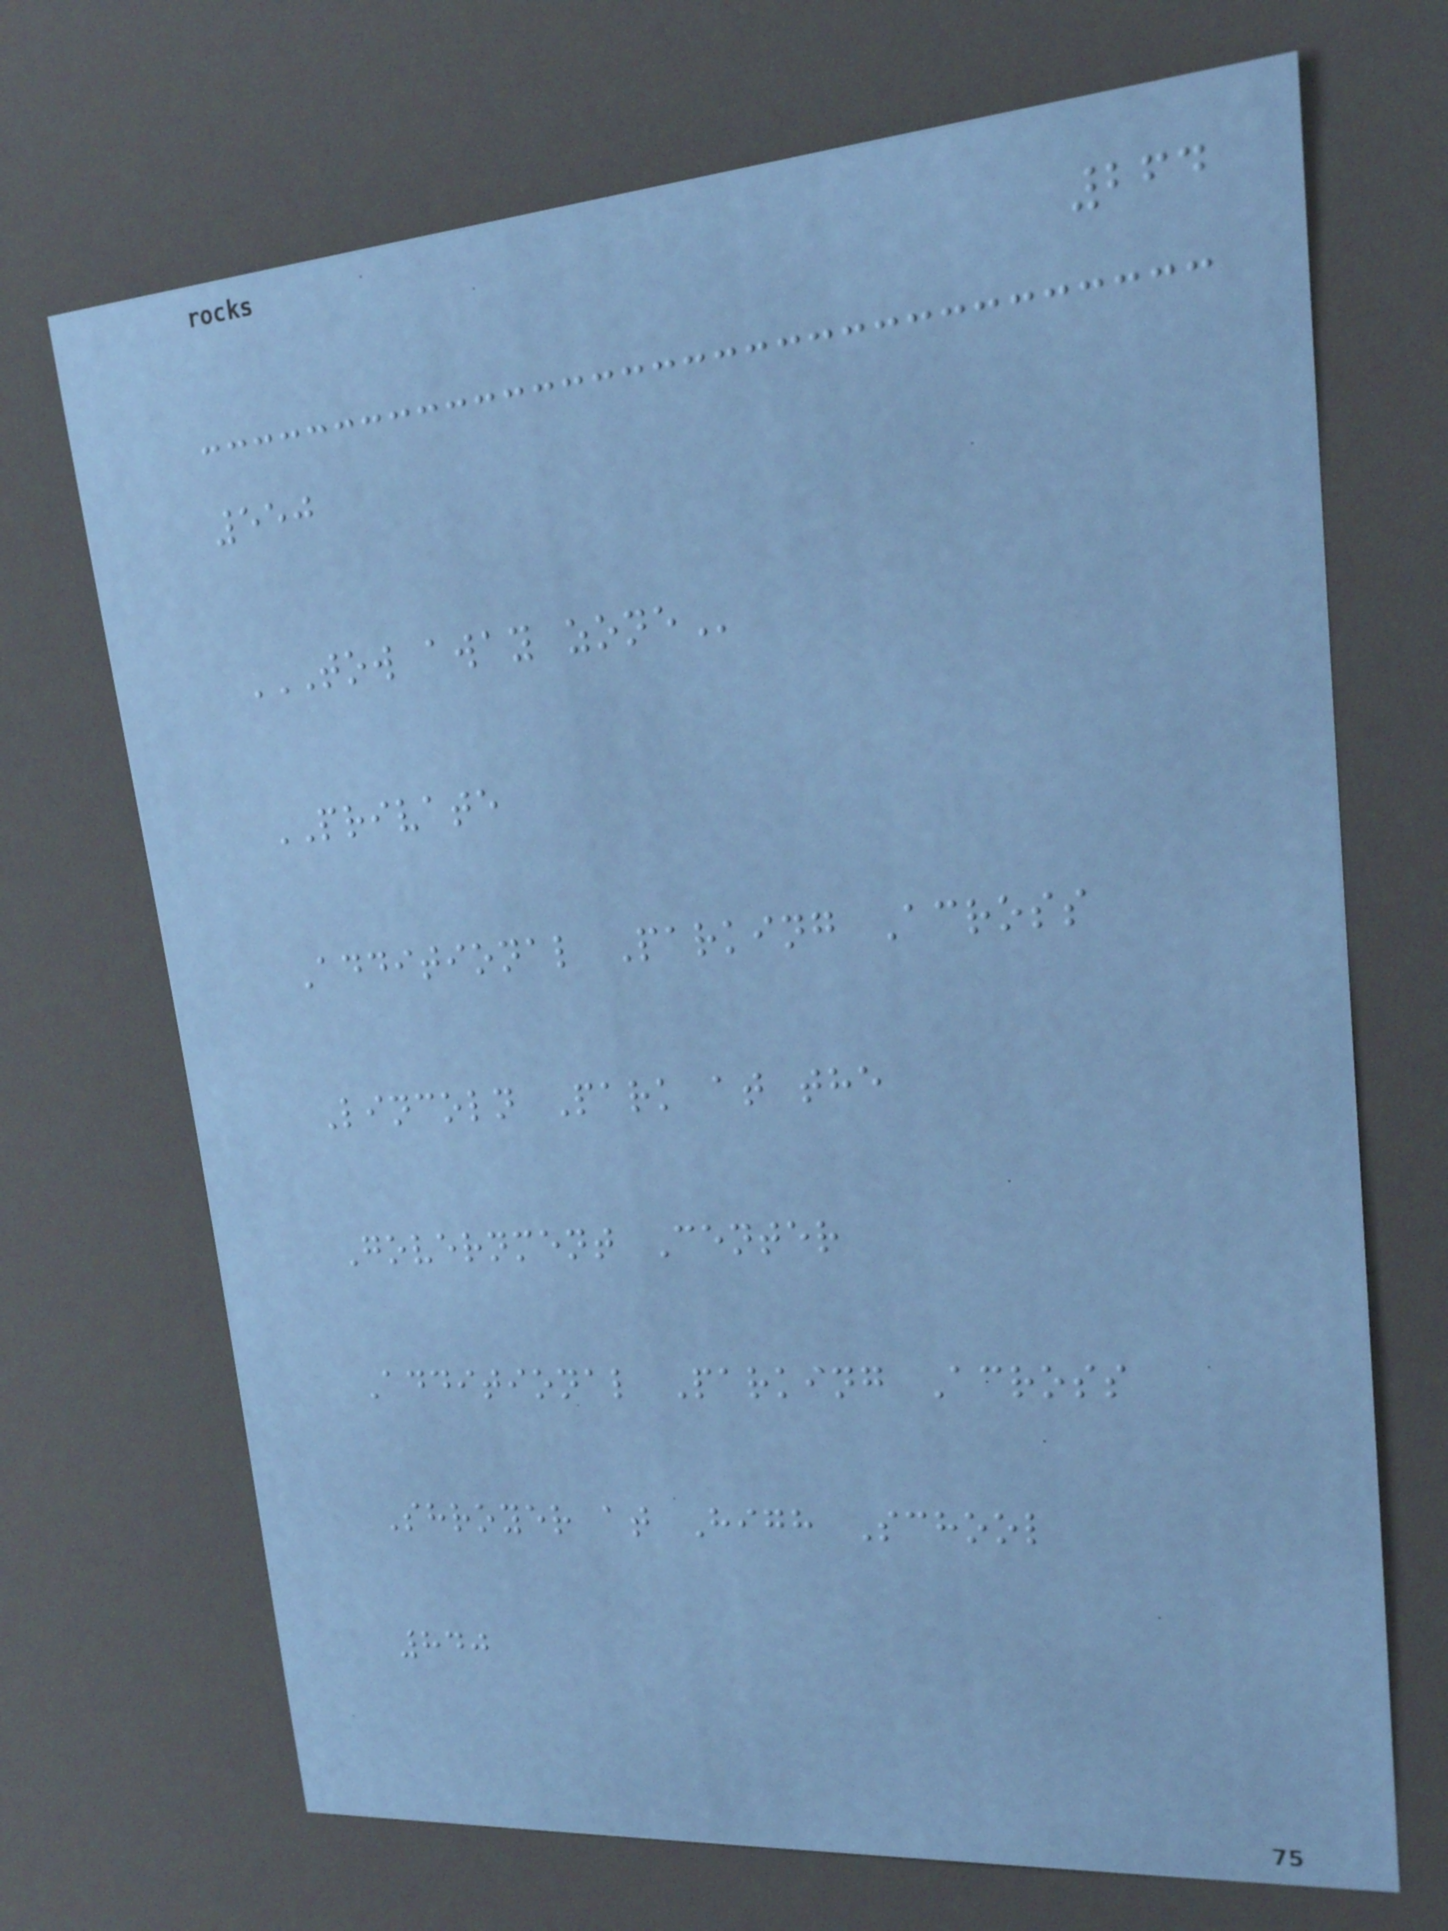264
550
TOW AWAY ZONE
PRIVATE
Additional Parking Across
Lincoln Park at the
Government Center
Additional Parking Across
Shroyer at High School
840
